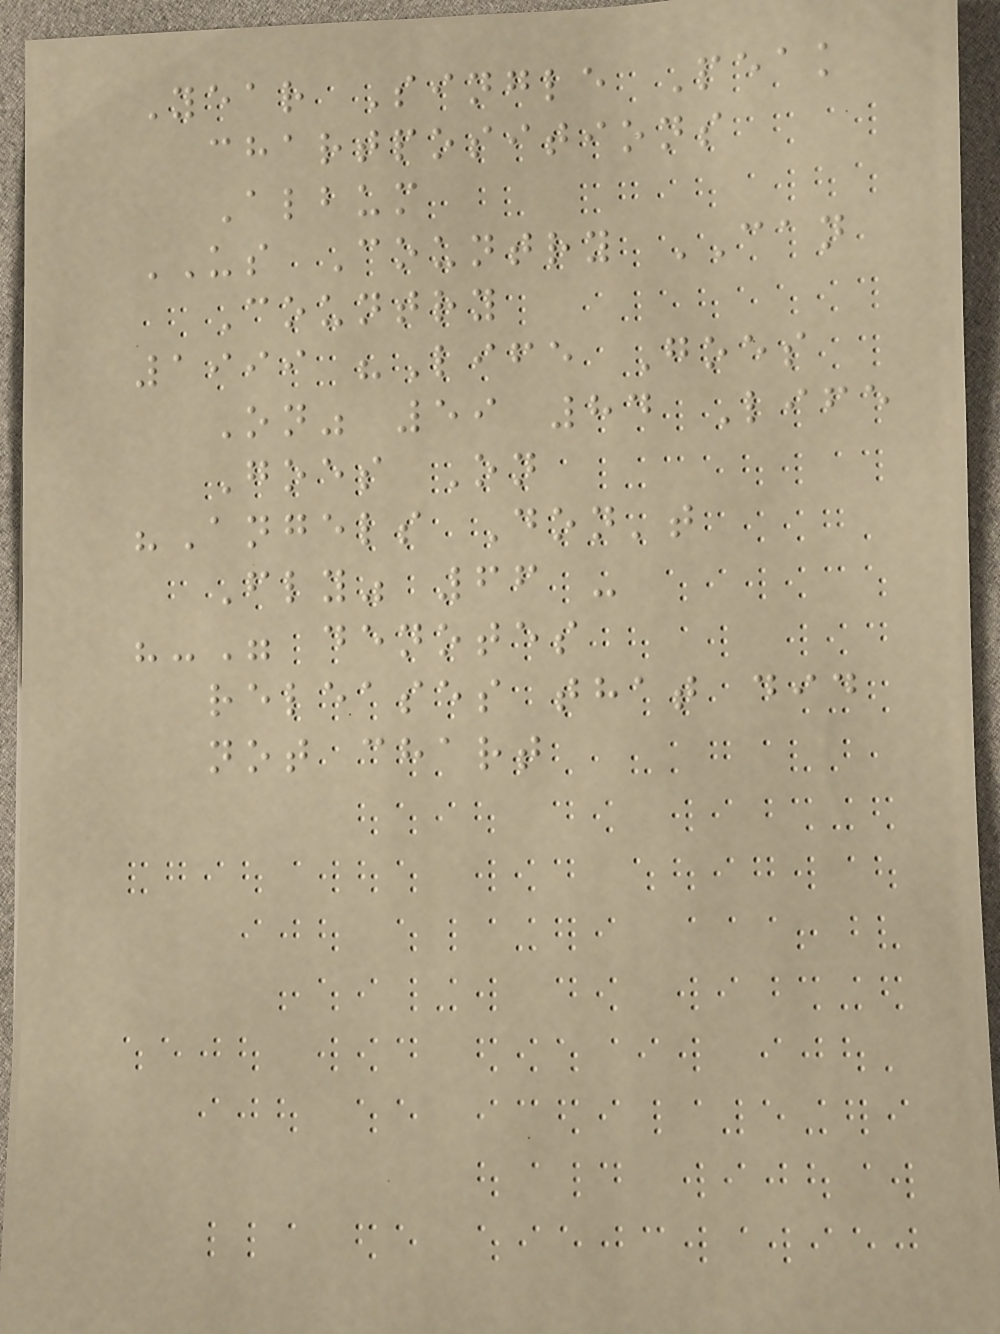Year Single Peak
chartpositions
Album
US Country CAN
Country
1999 "Life Goes
On" 59 84 Life
Goes On
"Angels Don't
Fly" 66 -
"-" denotes
releases that did
not chart
